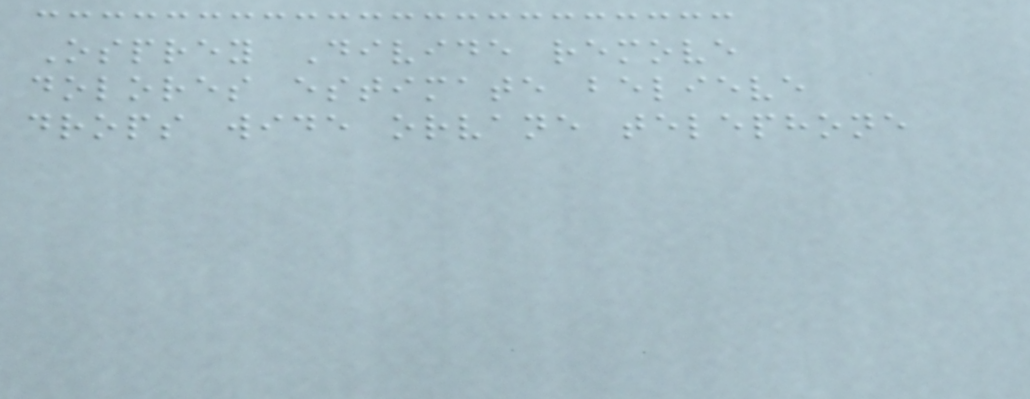Osprey Divide remove
dolores estimate believe
drops wide orvane telephone
